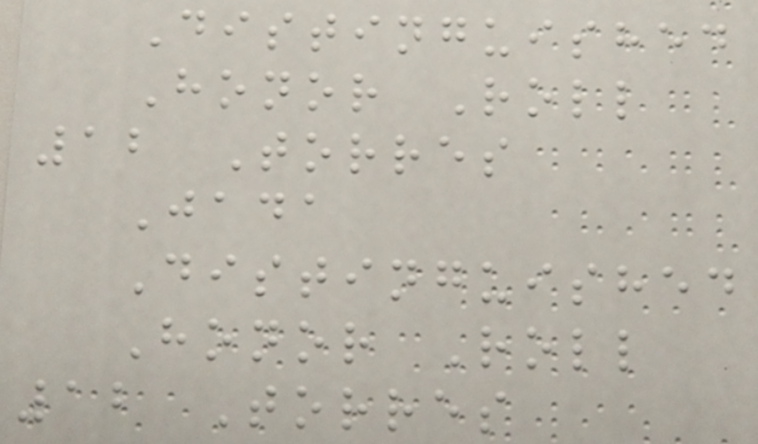Distinguished
Honor Roll
12 Torres
Jada
Distinguished
Honor Roll
12 Torres
